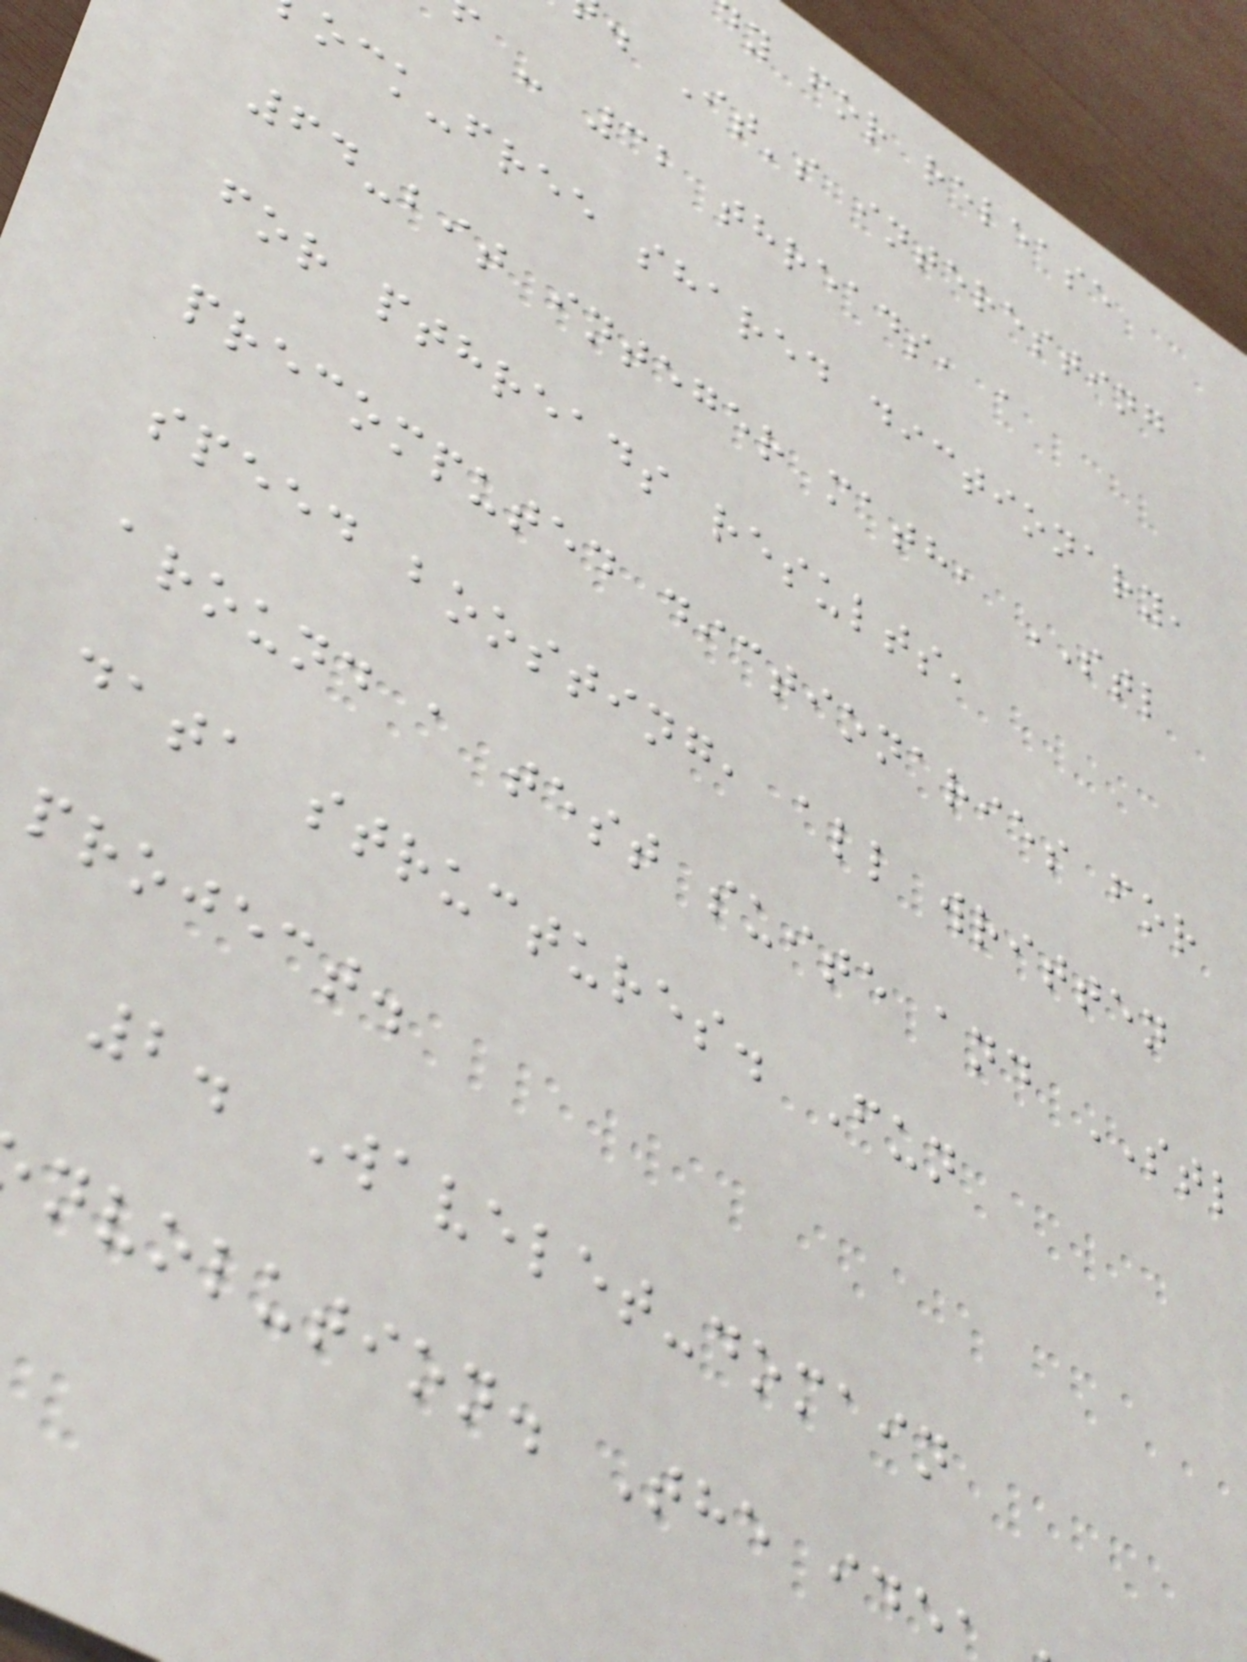y for release
. It's interesting
- 32 threads, a
ock-free shared dictionary,
64-bit integer math, STL
for pthreads results,
precomputed dictionaries for
speed boosting, all written
around a test suite and STL
data structures. Fun
project.
2. Wavelet-domain
nvolution. The ide
